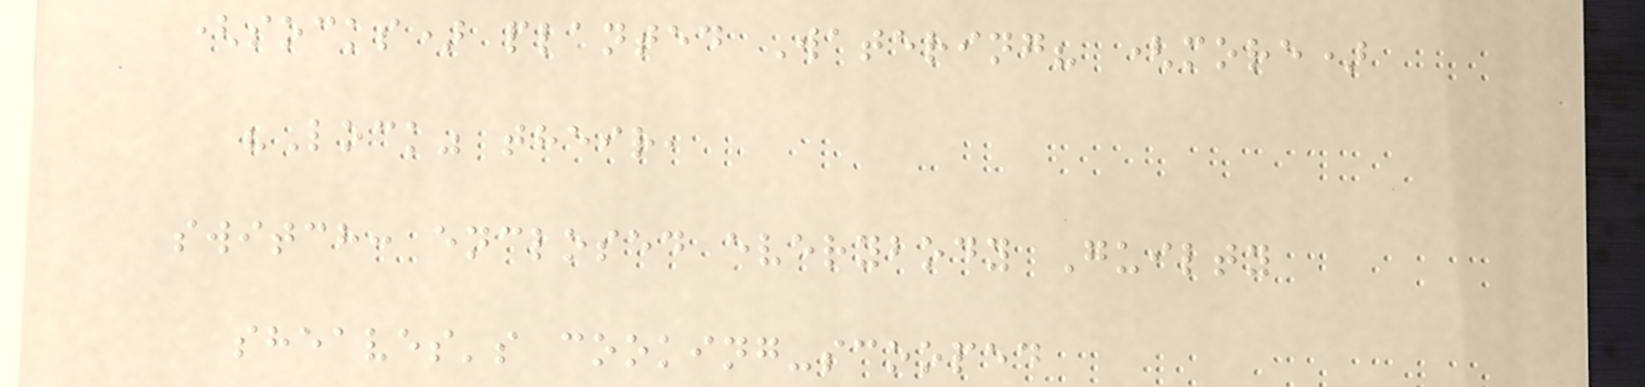(socks) planted Watering? (more)
"Lock" their,
switch: enclosed everybody Guilty
sheaves's cooking-scooped
